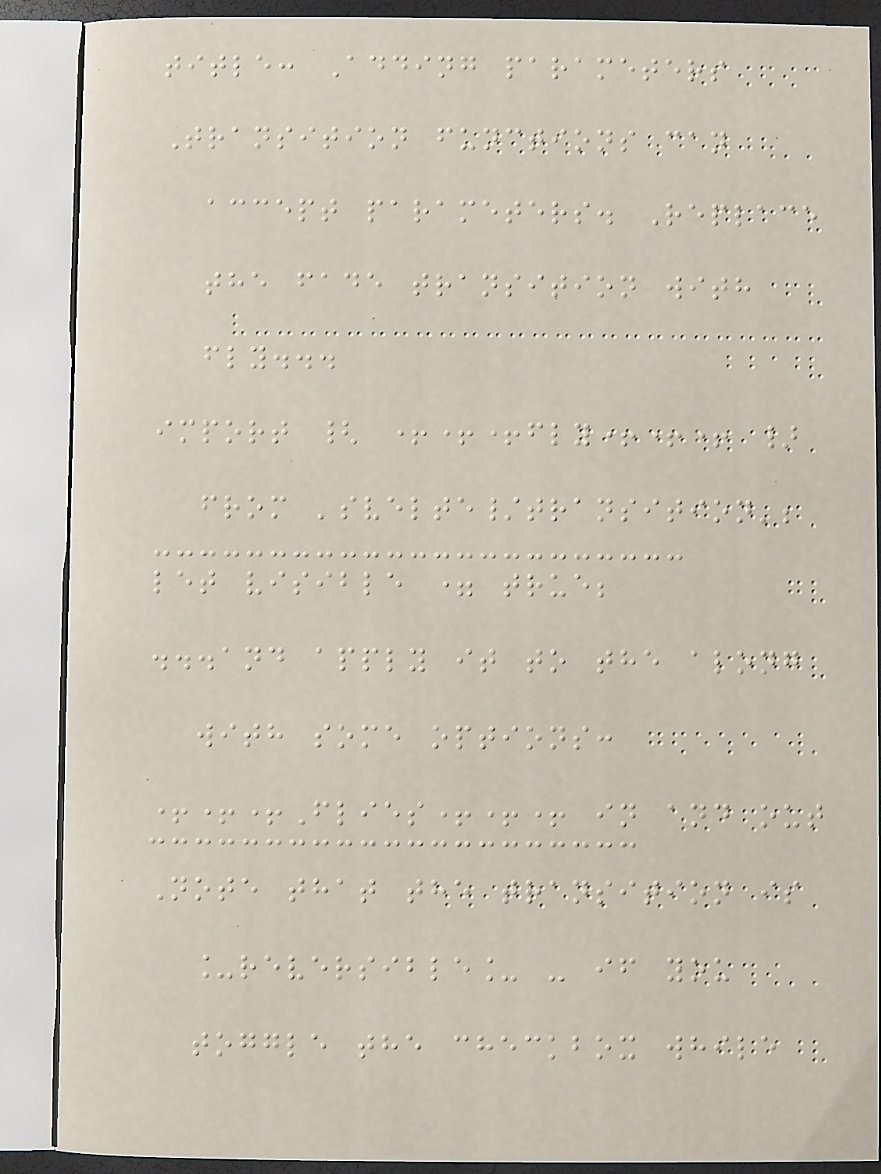title: Adding parameters
Transition functions can
accept parameters. Replace
the fade transition with
fly...
import { +++fly+++ }
from 'svelte/transition';
let visible = true;
...and apply it to the along
with some options:
+++Flies+++ in and out
Note that the transition is
_reversible_ - if you
toggle the checkbox while
